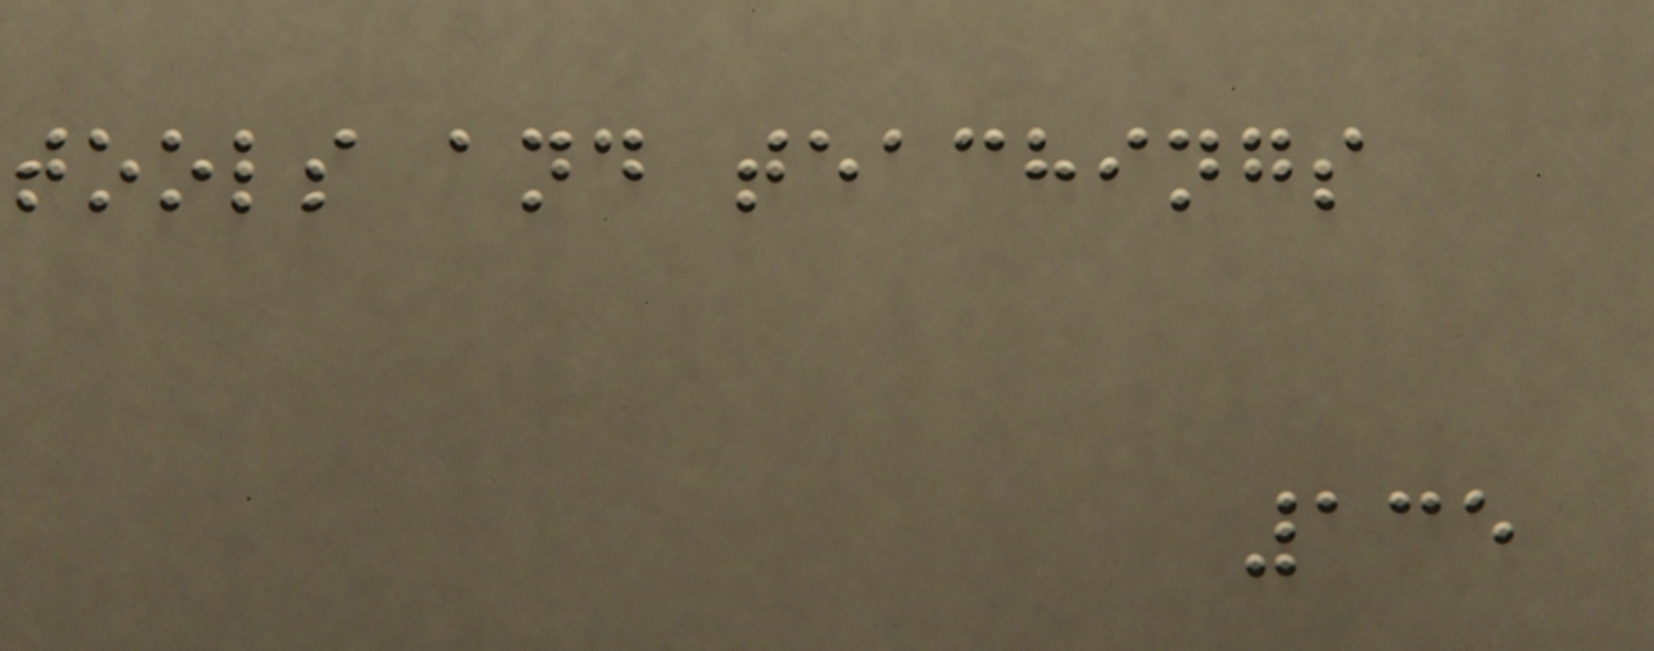tools and teachings
135
